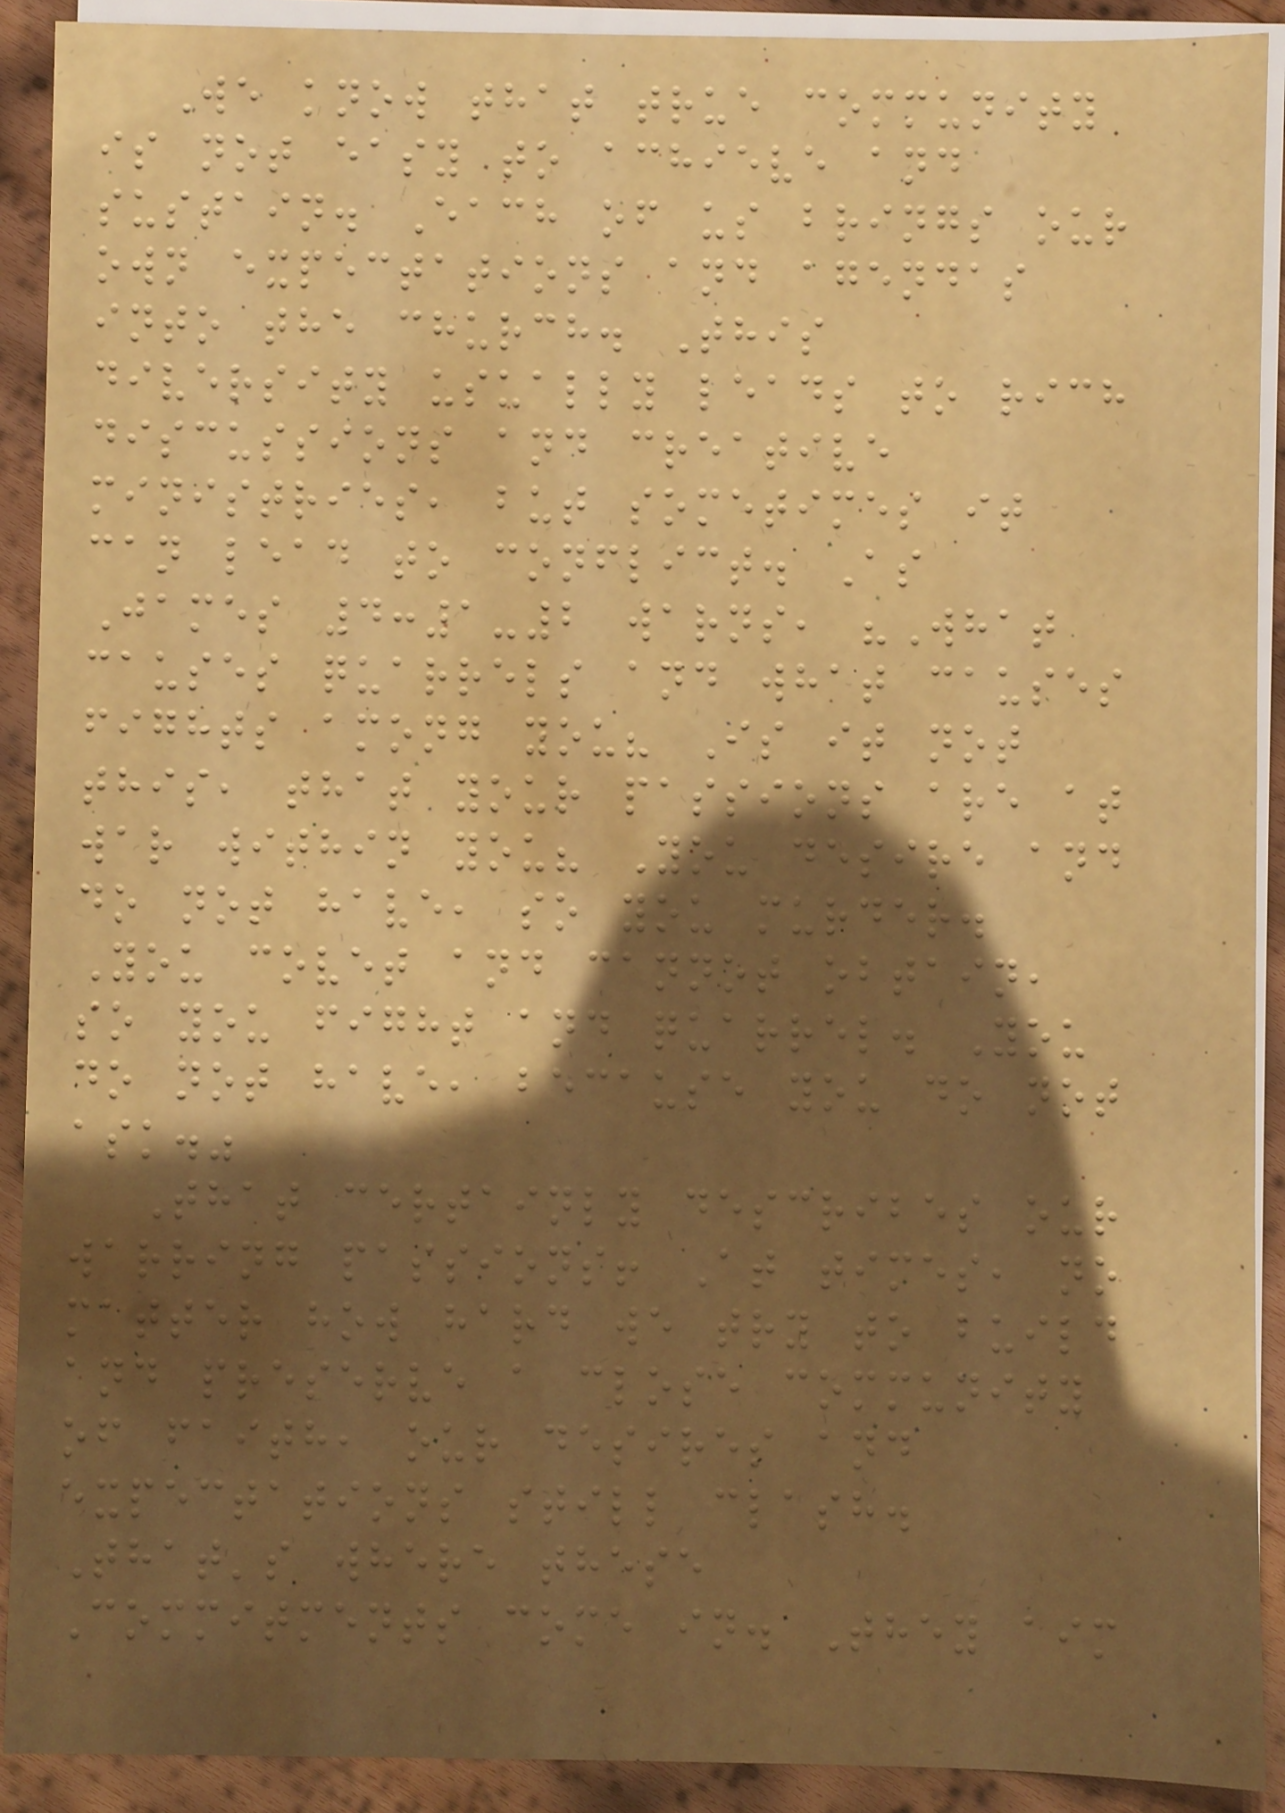We know that true community
is not easy to achieve and
sustain. Each of us brings our
own expectations and agendas
into the church. This
diversity usually leads to rich
discussions and creative
ministries, but sometimes it
can lead to conflict. As
James 4:1-2 warns, "What
causes quarrels and what causes
fights among you? Is it not
this, that your passions are at
war within you? You desire and
do not have, so you murder.
You covet and cannot obtain,
so you fight and quarrel. You
do not have, because you do not
ask."
That certainly describes our
warring passions! At times, no
matter how hard we try to build
and preserve a close community
of faith, our desires and
expectations still clash.
That's where these
Commitments come in. They aim
